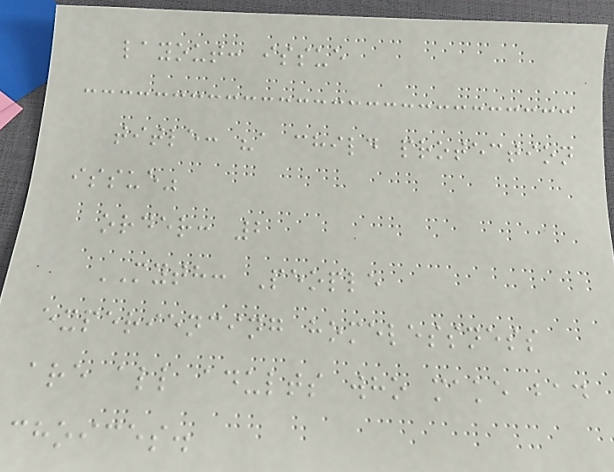layout: issue
title: "a child protection
issue"
order: 2
MYTH: People
experiencing homelessness
are all adults who make bad
choices.
